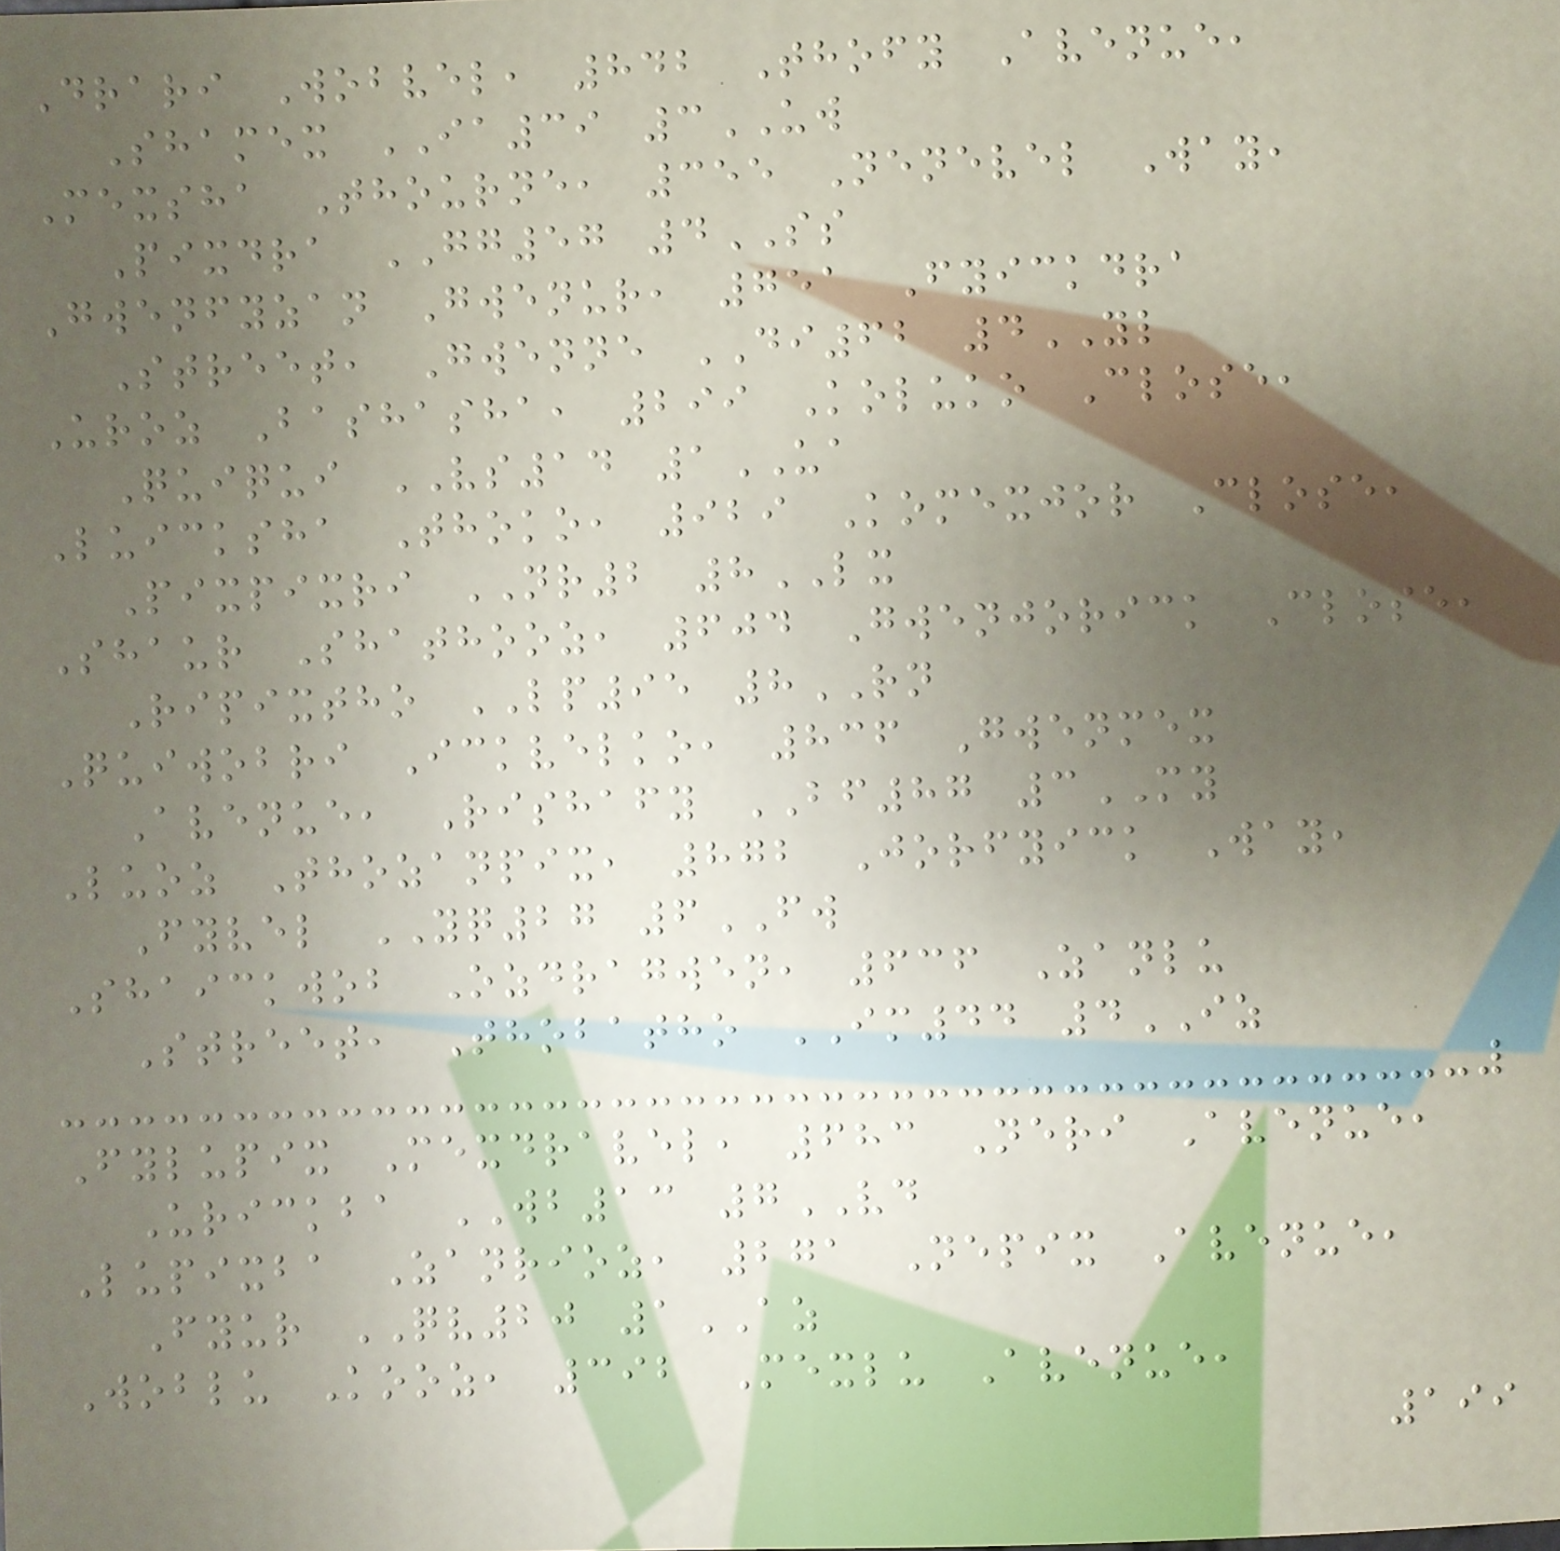Drari Wobvel, 842 Thofy Avenue,
Shamex IA39 3UW
Mexsha Thourne, 355 Nenevel Way,
Pixdra GG57 4SS
Gwenfyzan Gwenur, 751 Fyickdra
Street, Gwenne DI62 4YL
Uroz Bashasha, 299 Koluko Close,
Quiqui VS14 1UA
Luicksha Thoko, 929 Komexjor Close,
Pixpixri NR2 8LX
Shaur Shathooz, 604 Gwenjorick Close,
Ripixtho LP95 8RN
Quiwobri Ickvelko, 836 Gwenmex
Avenue, Rishafy BF87 3MY
Luoz Thozanpix, 872 Jorfyick Way,
Fyvel YQ27 6FW
Shaickwob Ozdragwen, 636 Zanlu
Street, Thobatho IM44 4IZ
Fylupix Mexdravel, 683 Neri Avenue,
Urickba WB13 7VD
Lupixba Zanrioz, 271 Nepix Avenue,
Fyur QV20 1AZ
Woblu Kooz, 392 Mexlu Avenue,
199
